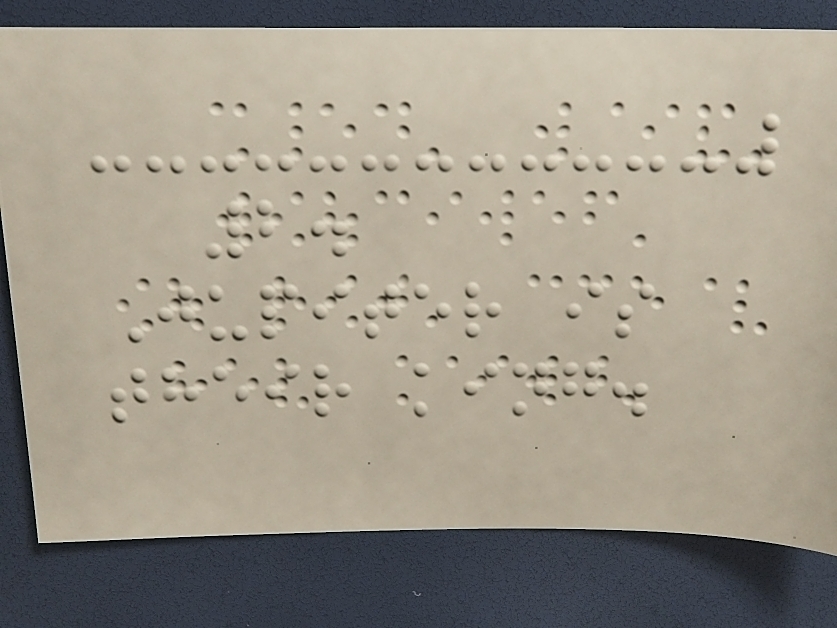2.
Jupiter is
their king.
